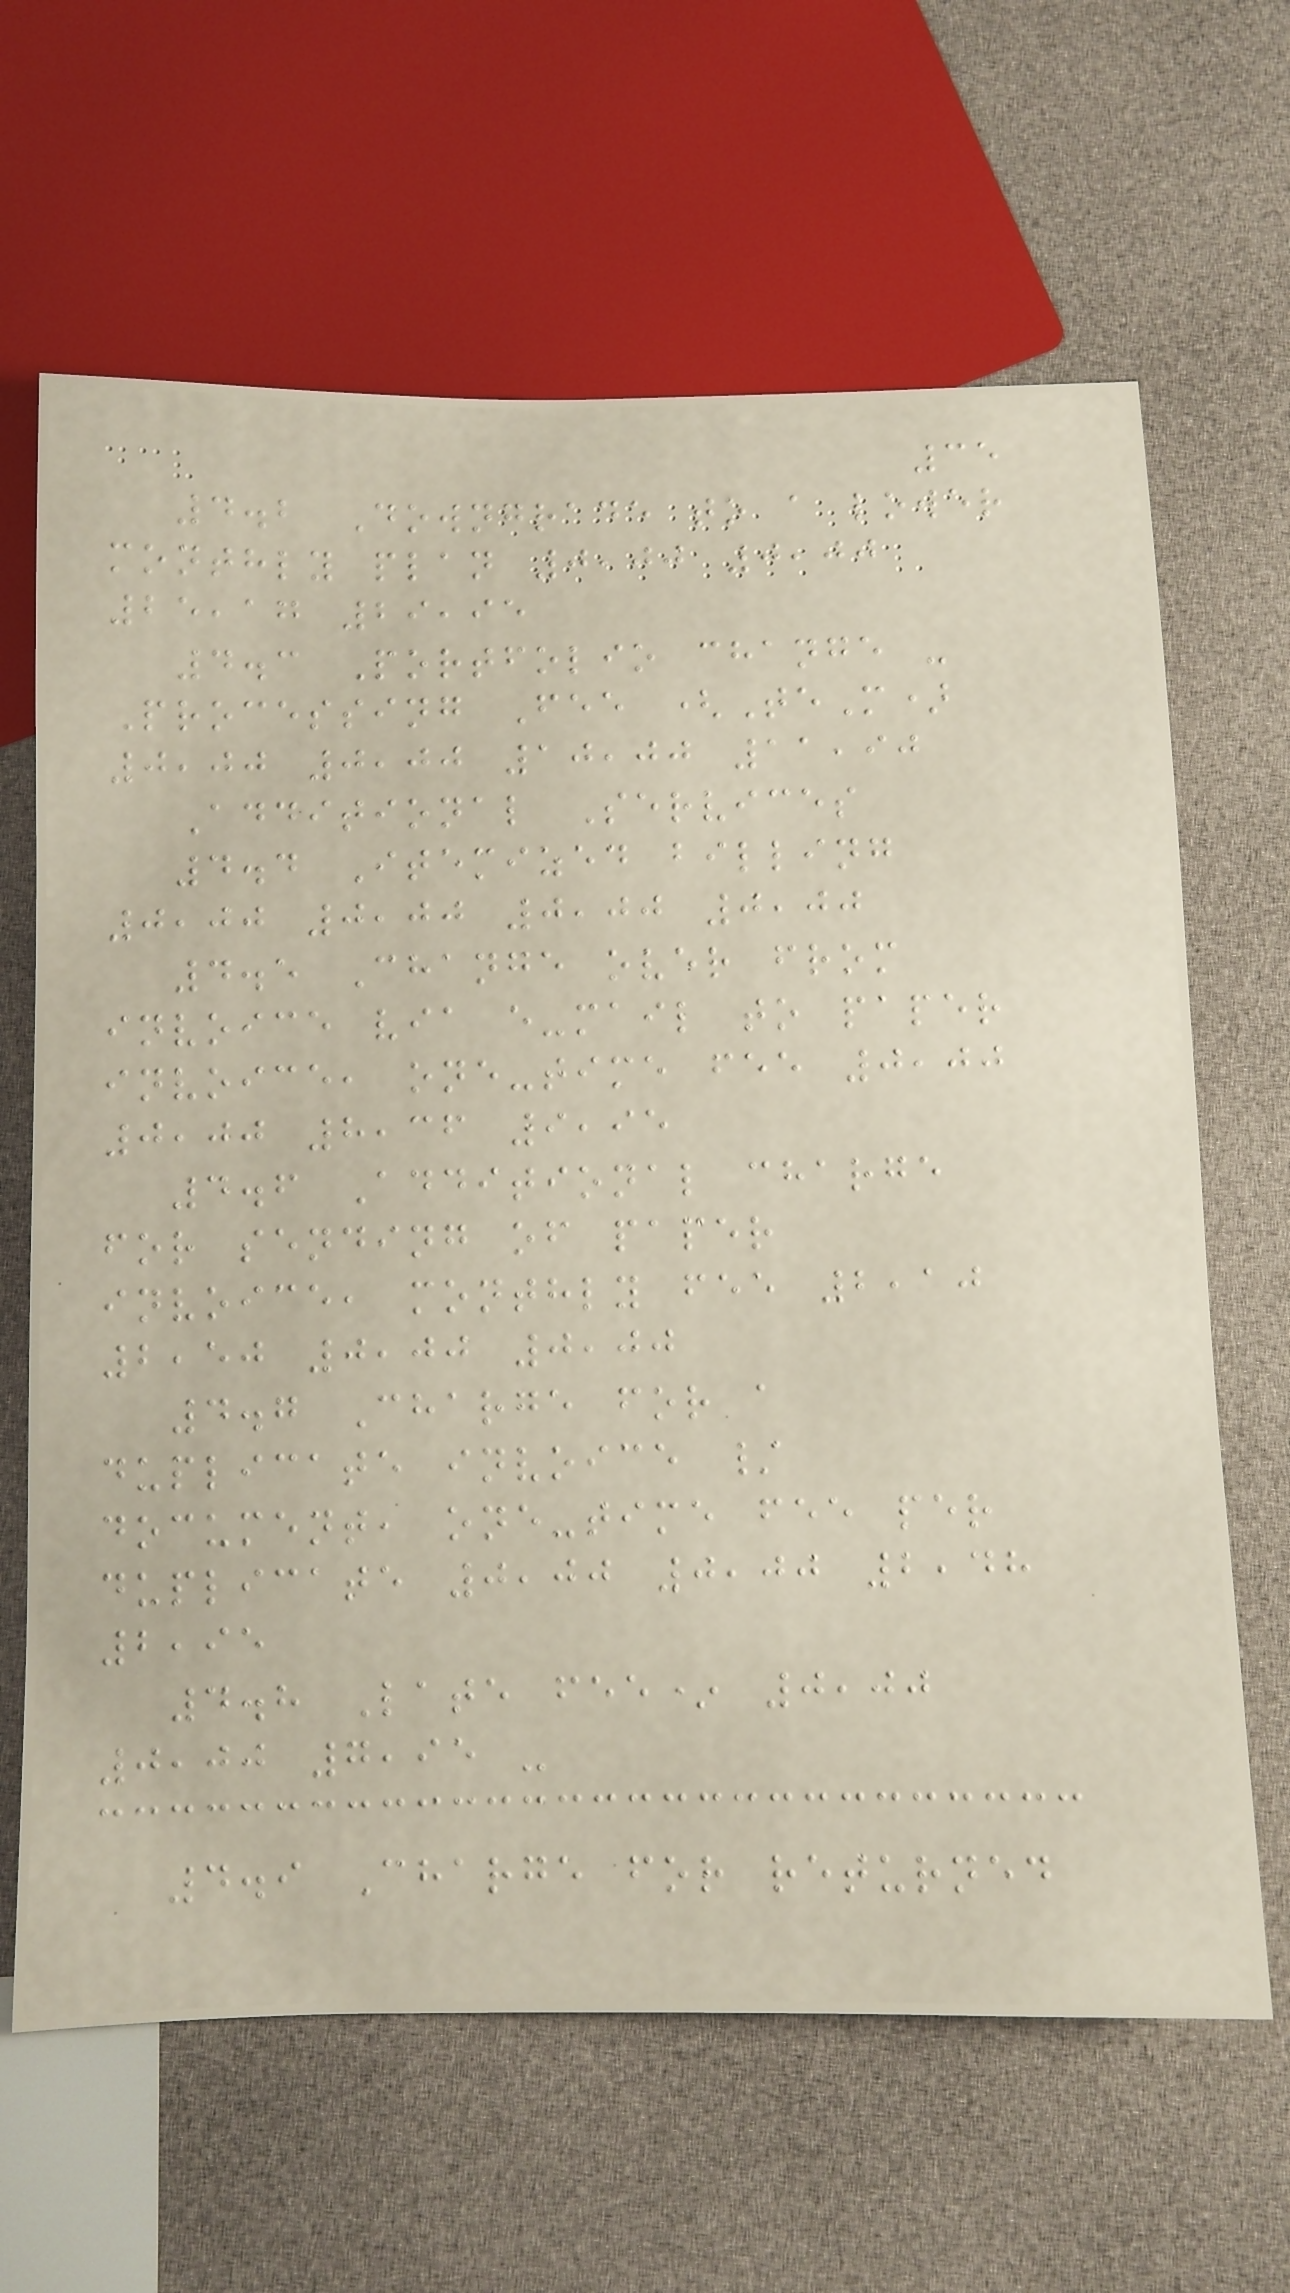35
4.2 Downgrade to a lower
monthly plan 0,00 0,00
25,17 29,95
4.3 Portfolio change -
Processing Fee (TeM)
0,00 0,00 10,00 11,90
Additional Services
4.4 Itemized billing
0,00 0,00 0,00 0,00
4.5 Change over from
invoice via e-mail to paper
invoice, one-time fee 0,00
0,00 8,36 9,95
4.6 Additional charge
for sending of paper
invoice, monthly fee 2,10
2,50 0,00 0,00
4.7 Charge for a
duplicate invoice /
document, one-time fee per
duplicate 0,00 0,00 2,48
2,95
4.8 Late fee* 0,00
0,00 7,95 -
4.9 Charge for returned
